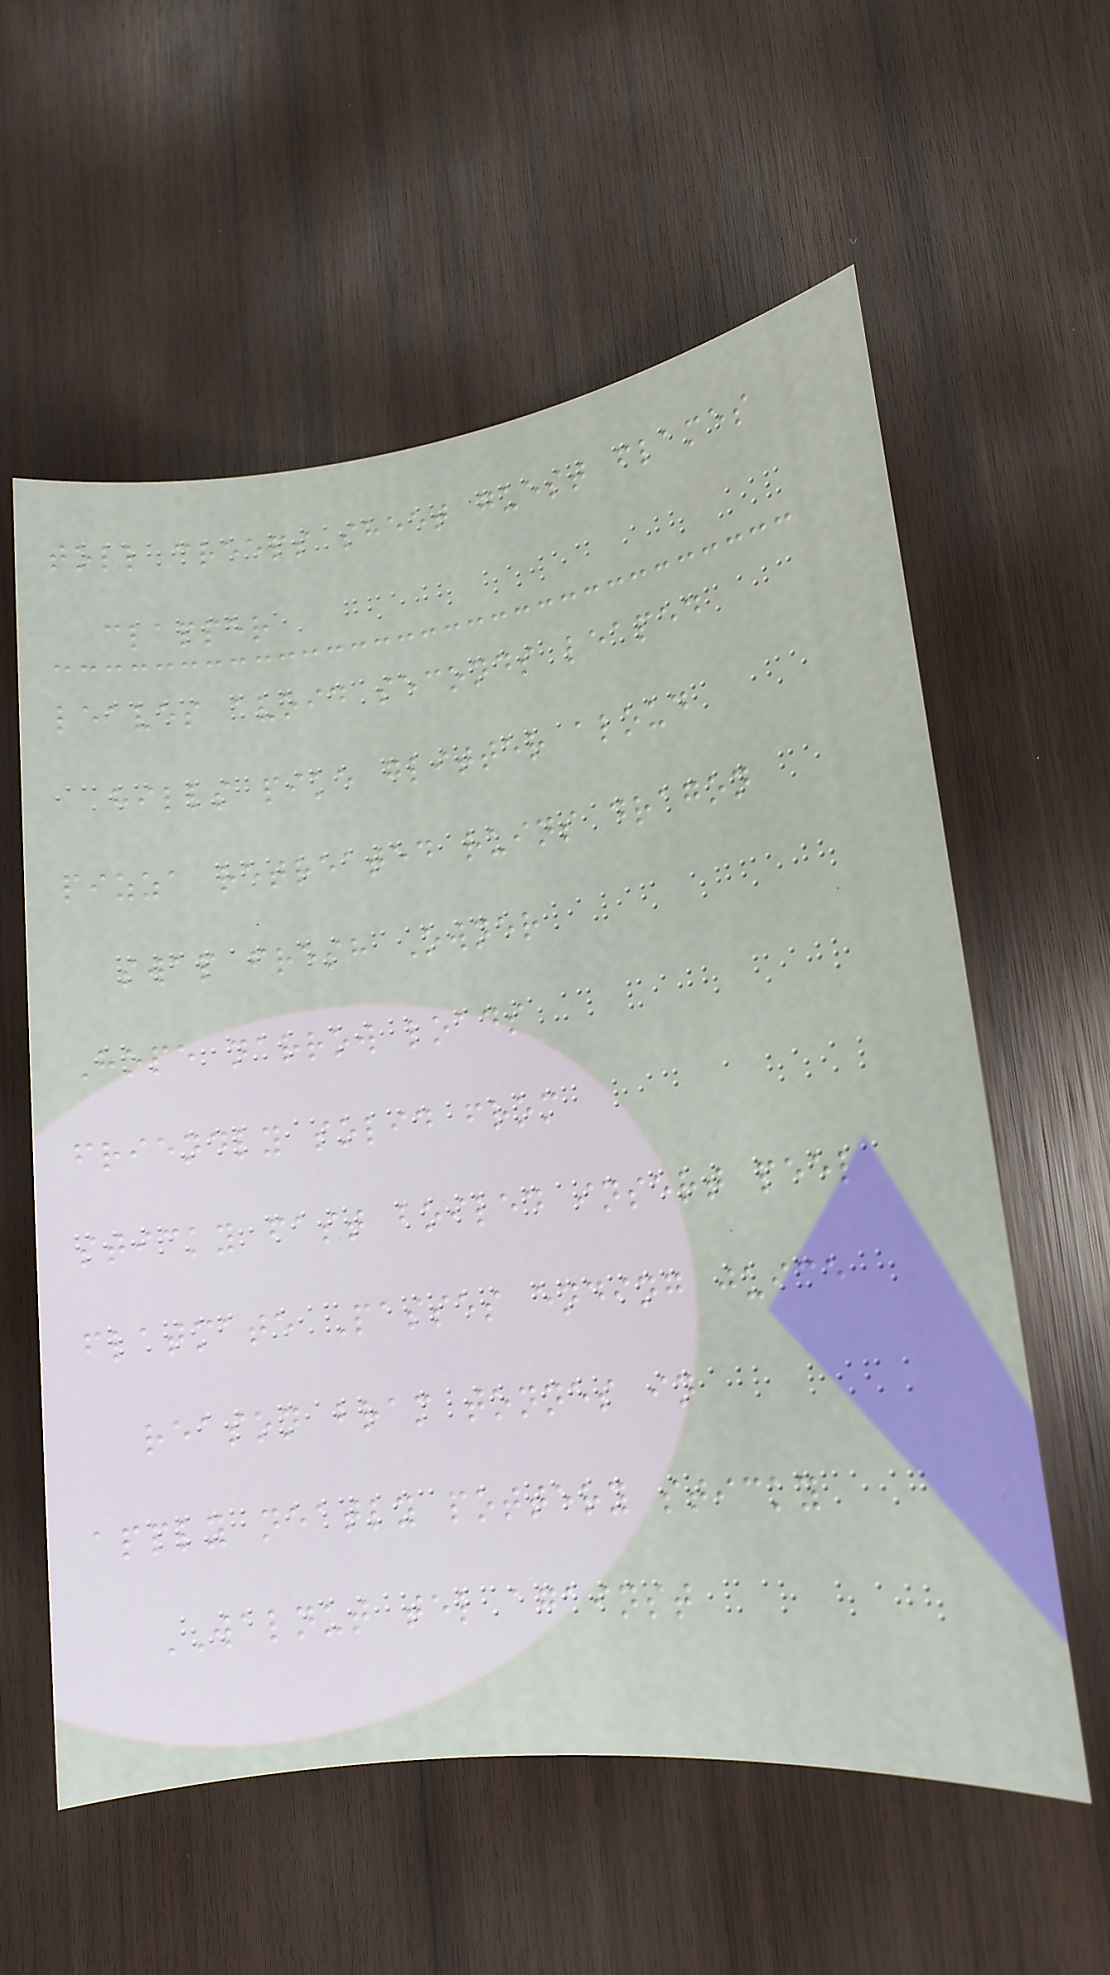toll creeps sheet guest flames
clapper
leaves avoid seconds leaped
hills pike glitter aloud
pizza retreated ruins dragon
swap fresh Owner
Hope narrow loads
friendly solid from
sticky fast boiled insert peel
flatmate Passes ending juice
reason bram tonnes in
apply neatly pottery sticky
WALNUT tel against
